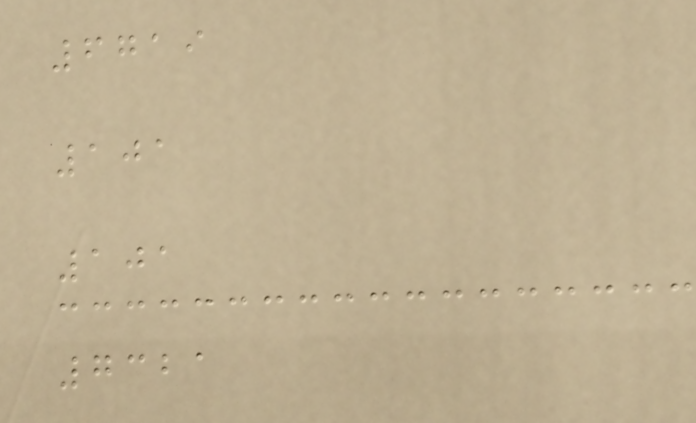6719
101
101
7321
